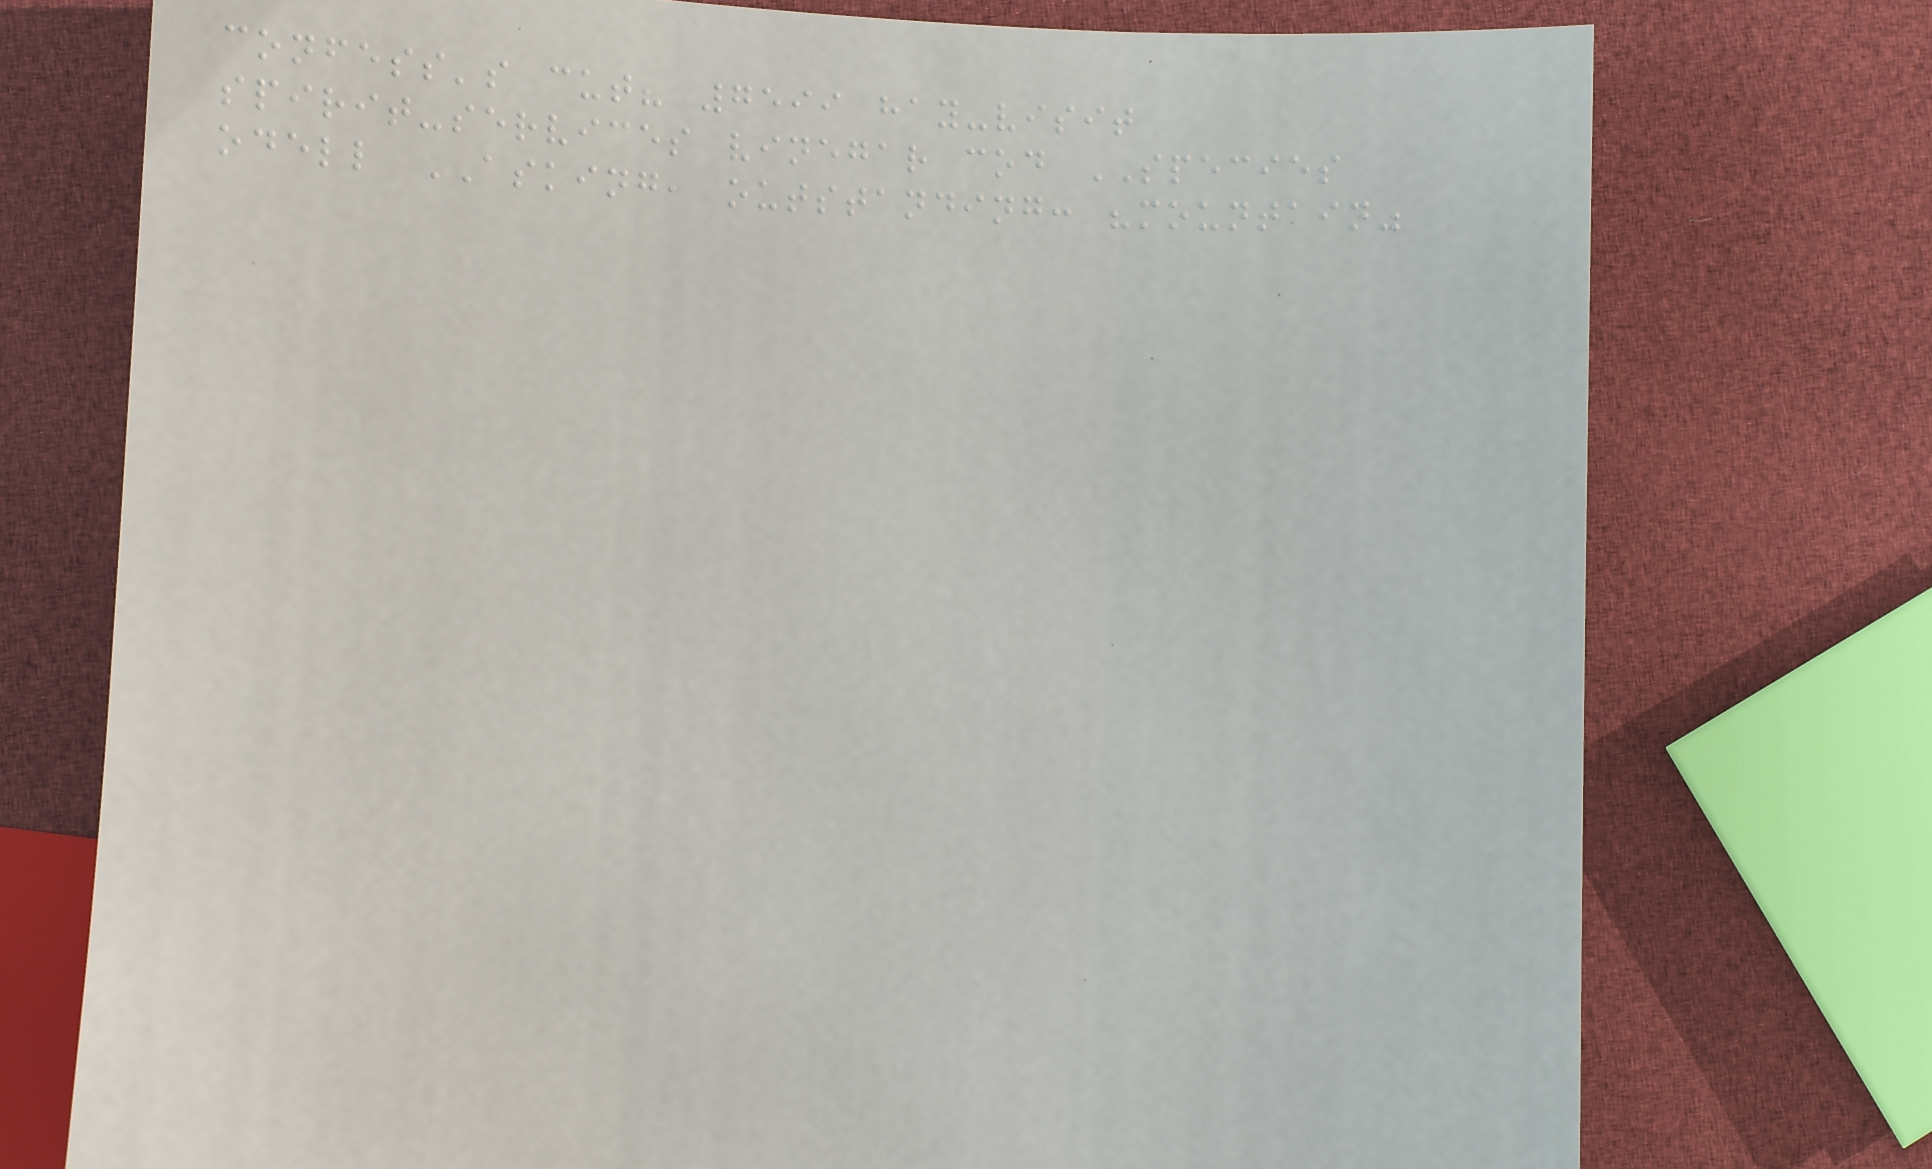confess's cut? 7599 hay-visit
spirit-services vinegar cod SPECIES
odell ASKING, outstanding: "mountain"
